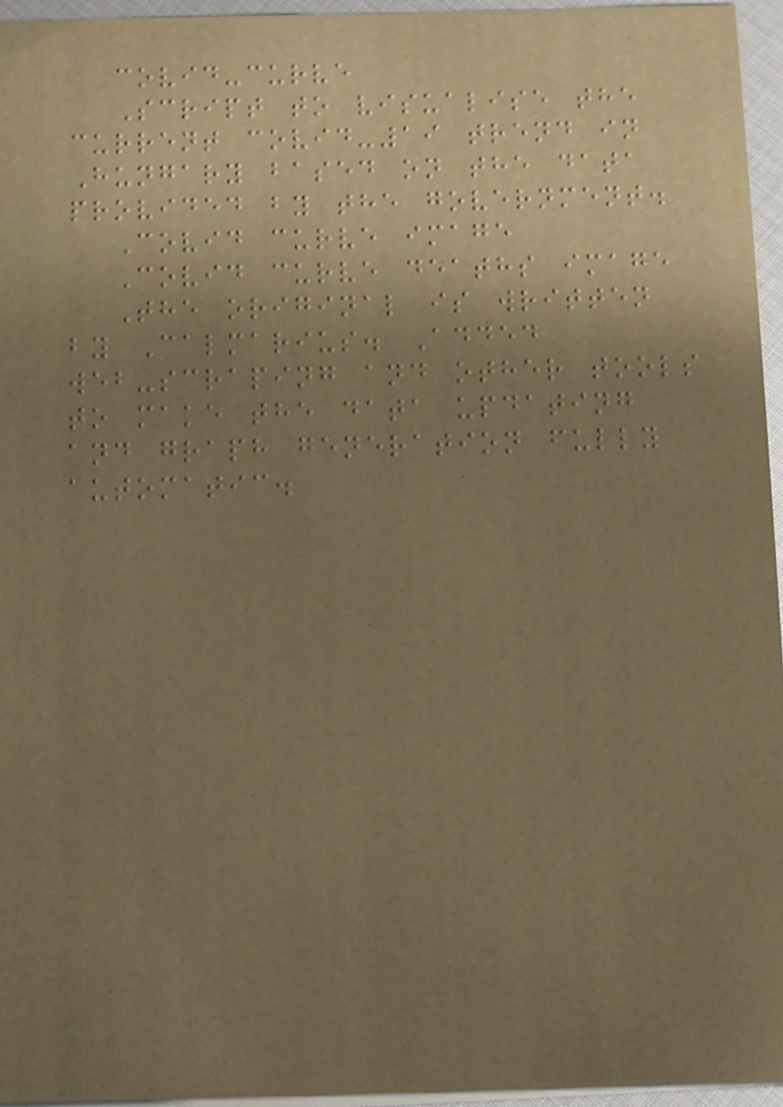covid-curve
Script to visualise the
current covid-19 trend in
Hungary based on the data
provided by the government.
Covid curve image
Covid curve deaths image
The original is written
by Calmarius. Added
web-scraping and other tools
to make the data updating
and graph generation fully
automatic.
